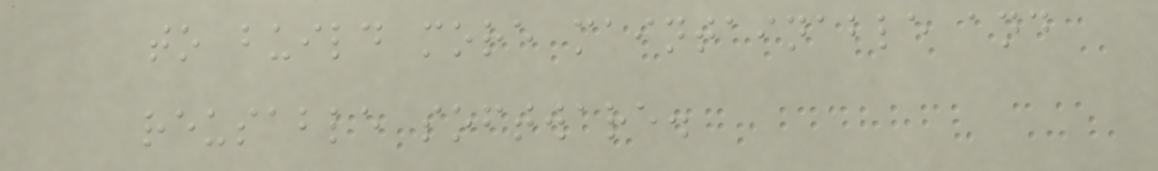to build more maintainable and
reusable software.
